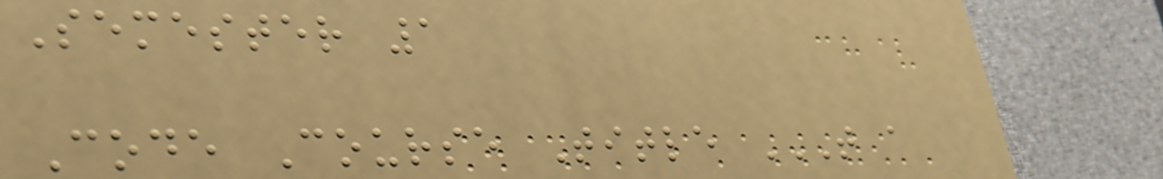Semester 1
Code Course Title T A
